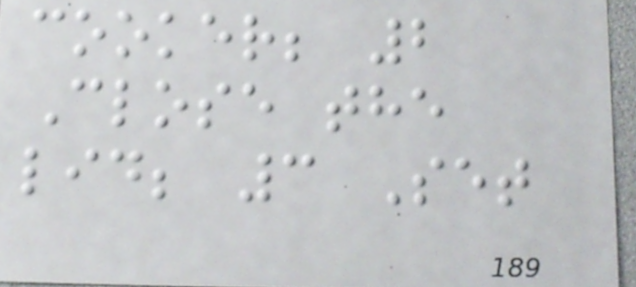cooker; 2
Close the
lid; 3 Set
